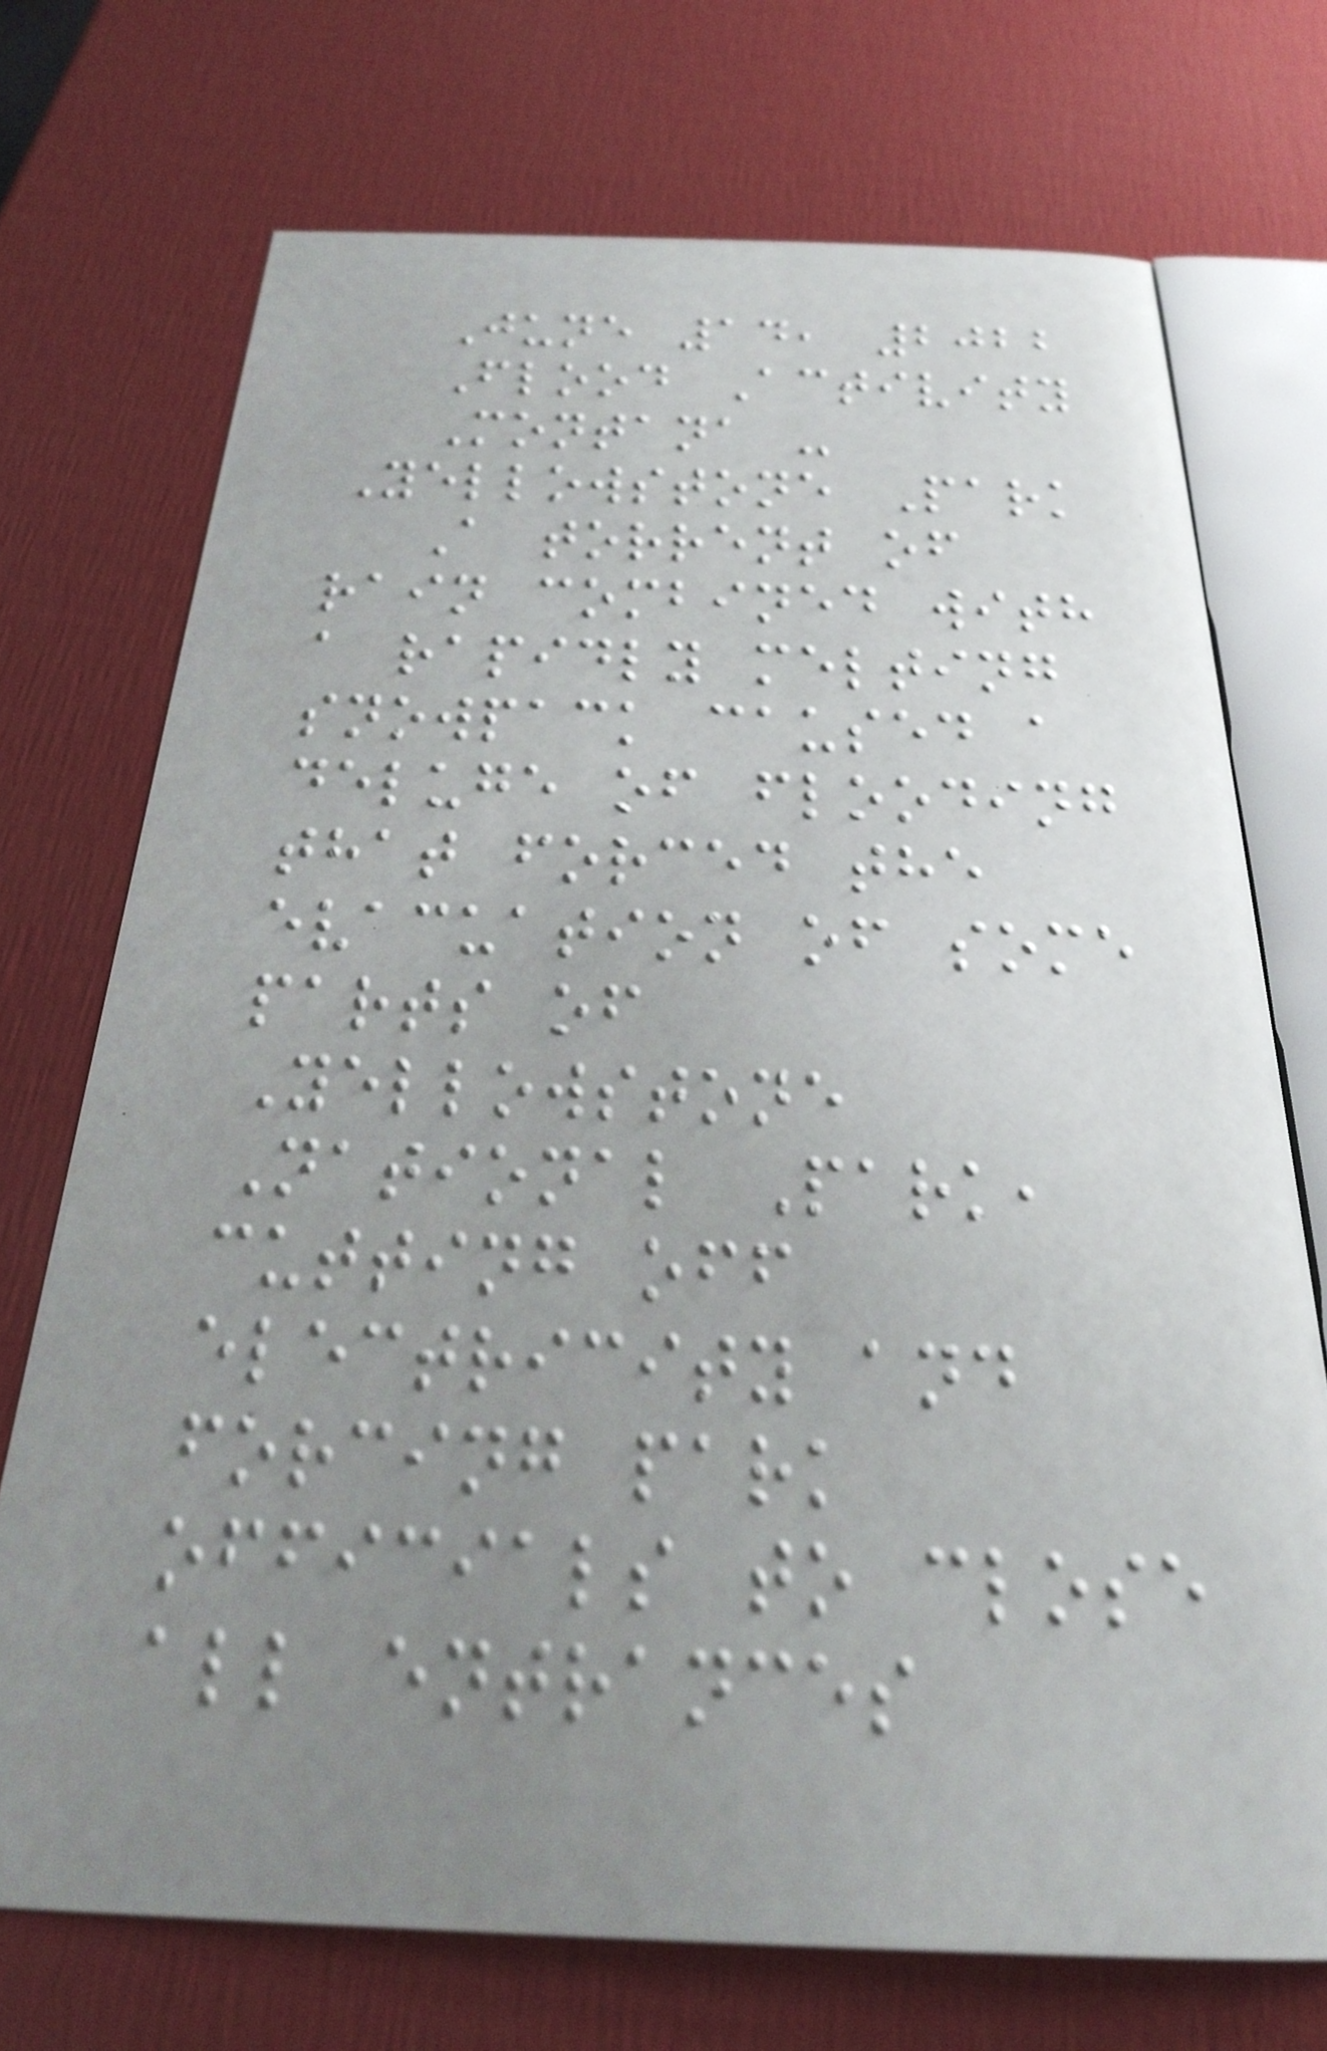June 14, 2022
Flood Activity
Montana -
Yellowstone Park
A torrent of
rain combined with
a rapidly melting
snowpack caused a
deluge of flooding
that forced the
evacuation of some
parts of
Yellowstone
National Park,
cutting off
electricity and
forcing park
officials to close
all entrances
